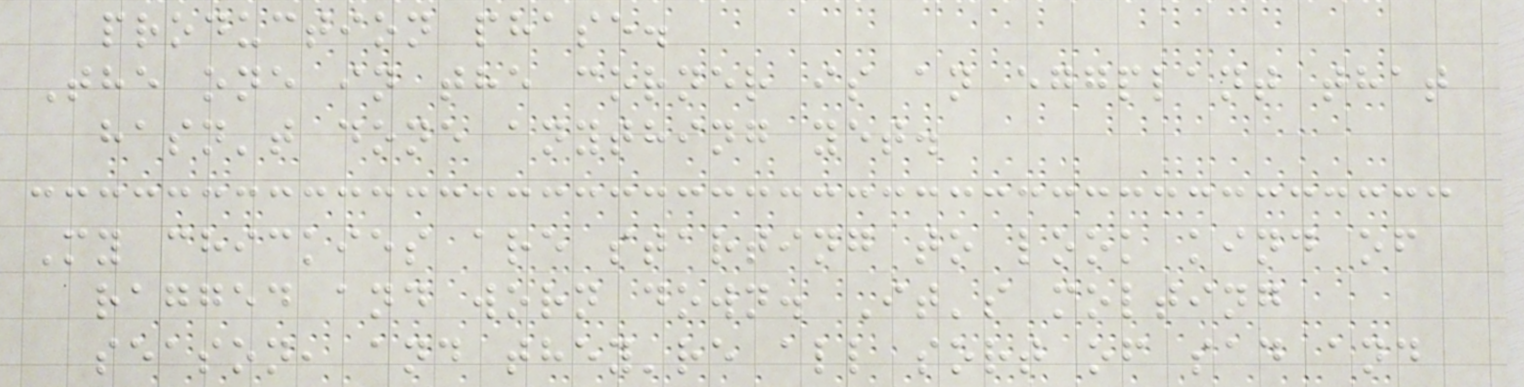production phase.
The one in the corner is an eggplant that
hasn't done anything yet.
My chickies are starting to look kind of
ragged and worn down. It's molting
season, and they're all sort of sad and
